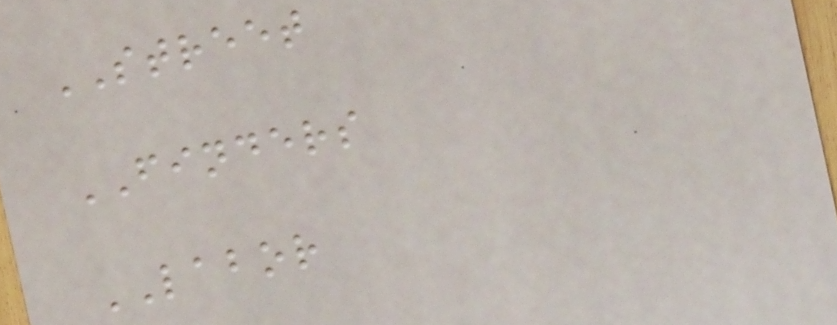STREET
FINDERS
LABOR
